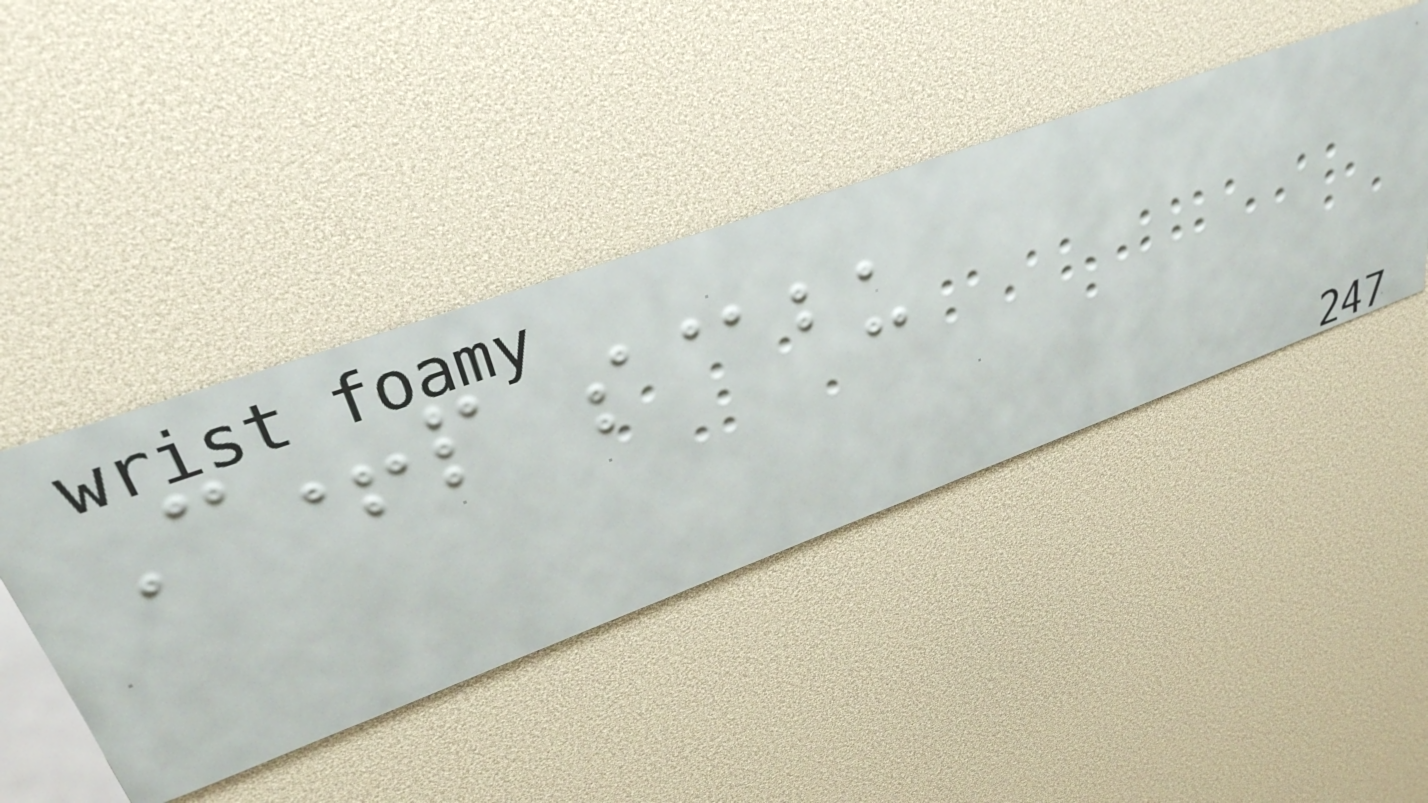C+p s@bu
